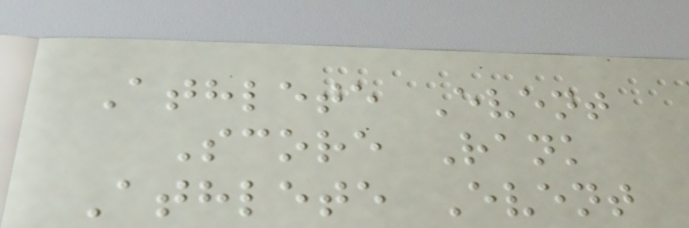Athlete Event
Score Rank
Athlete Event
